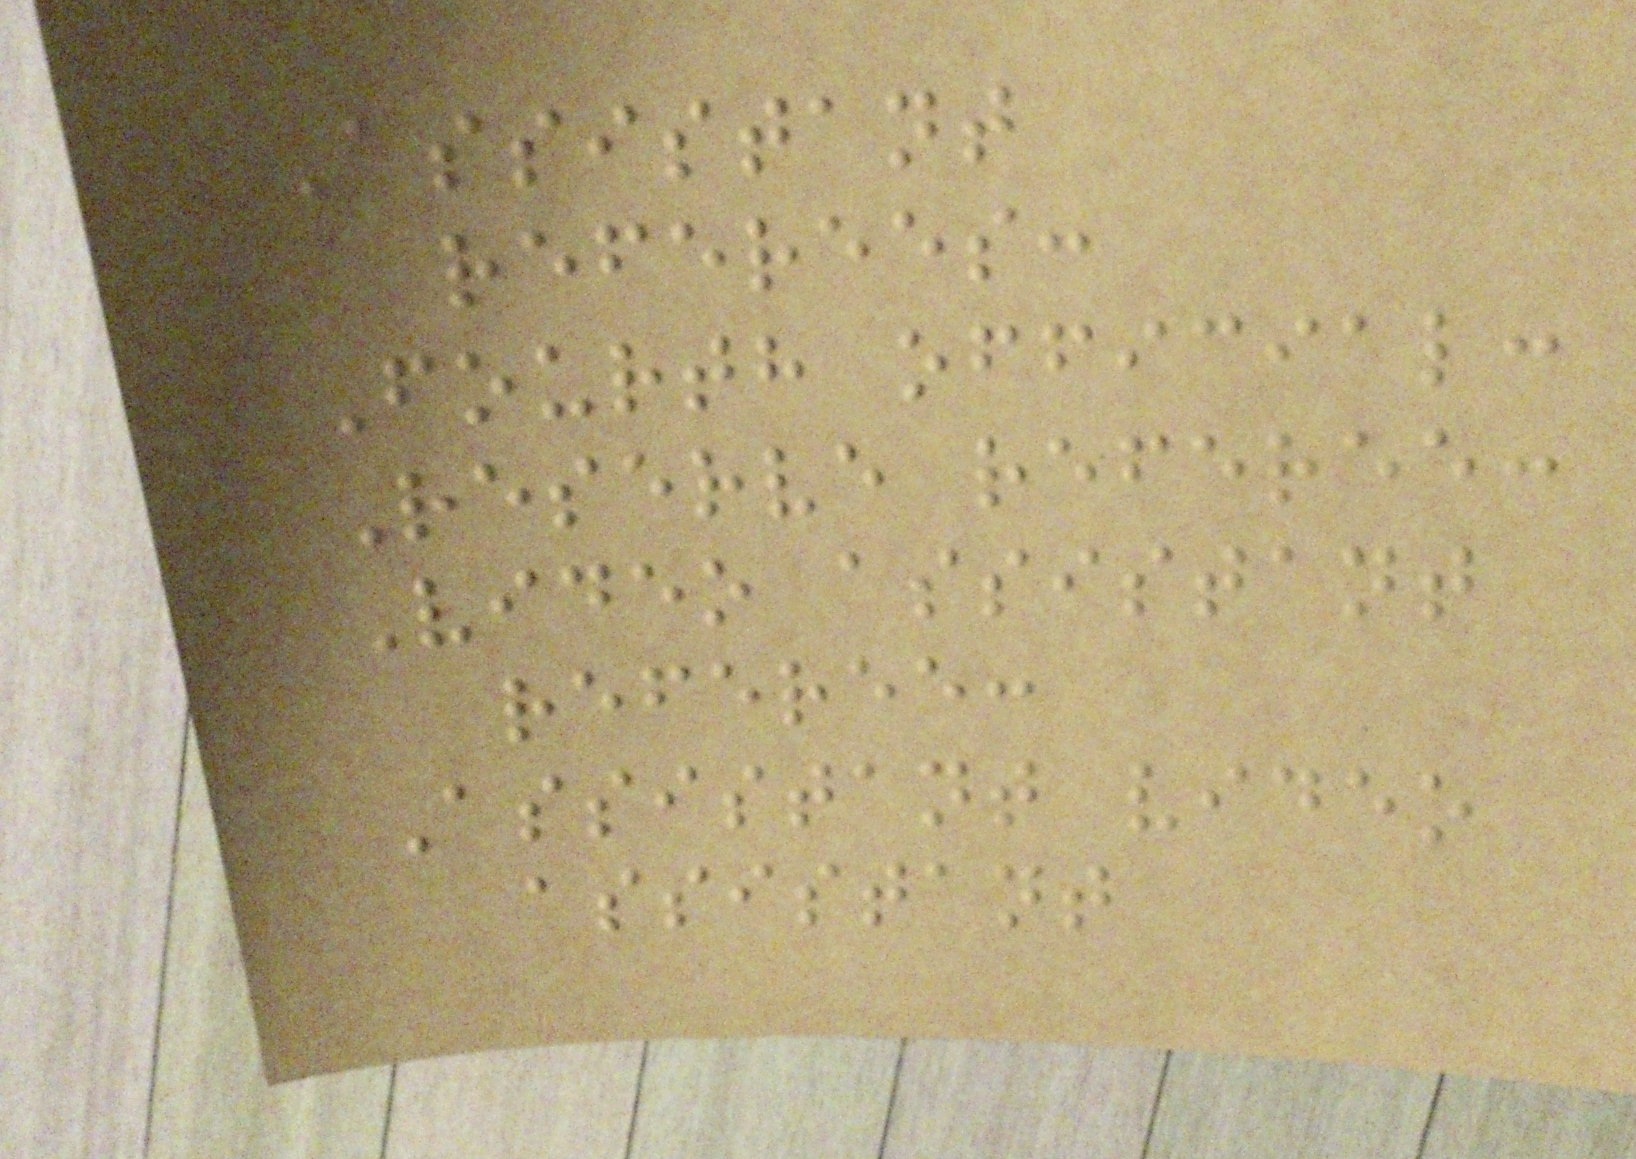Assistant
referees:
Fourth official:
Reserve referee:
Video assistant
referee:
Assistant video
assistant
